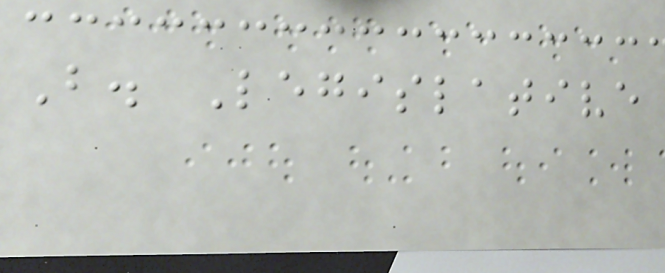B. Legislative
